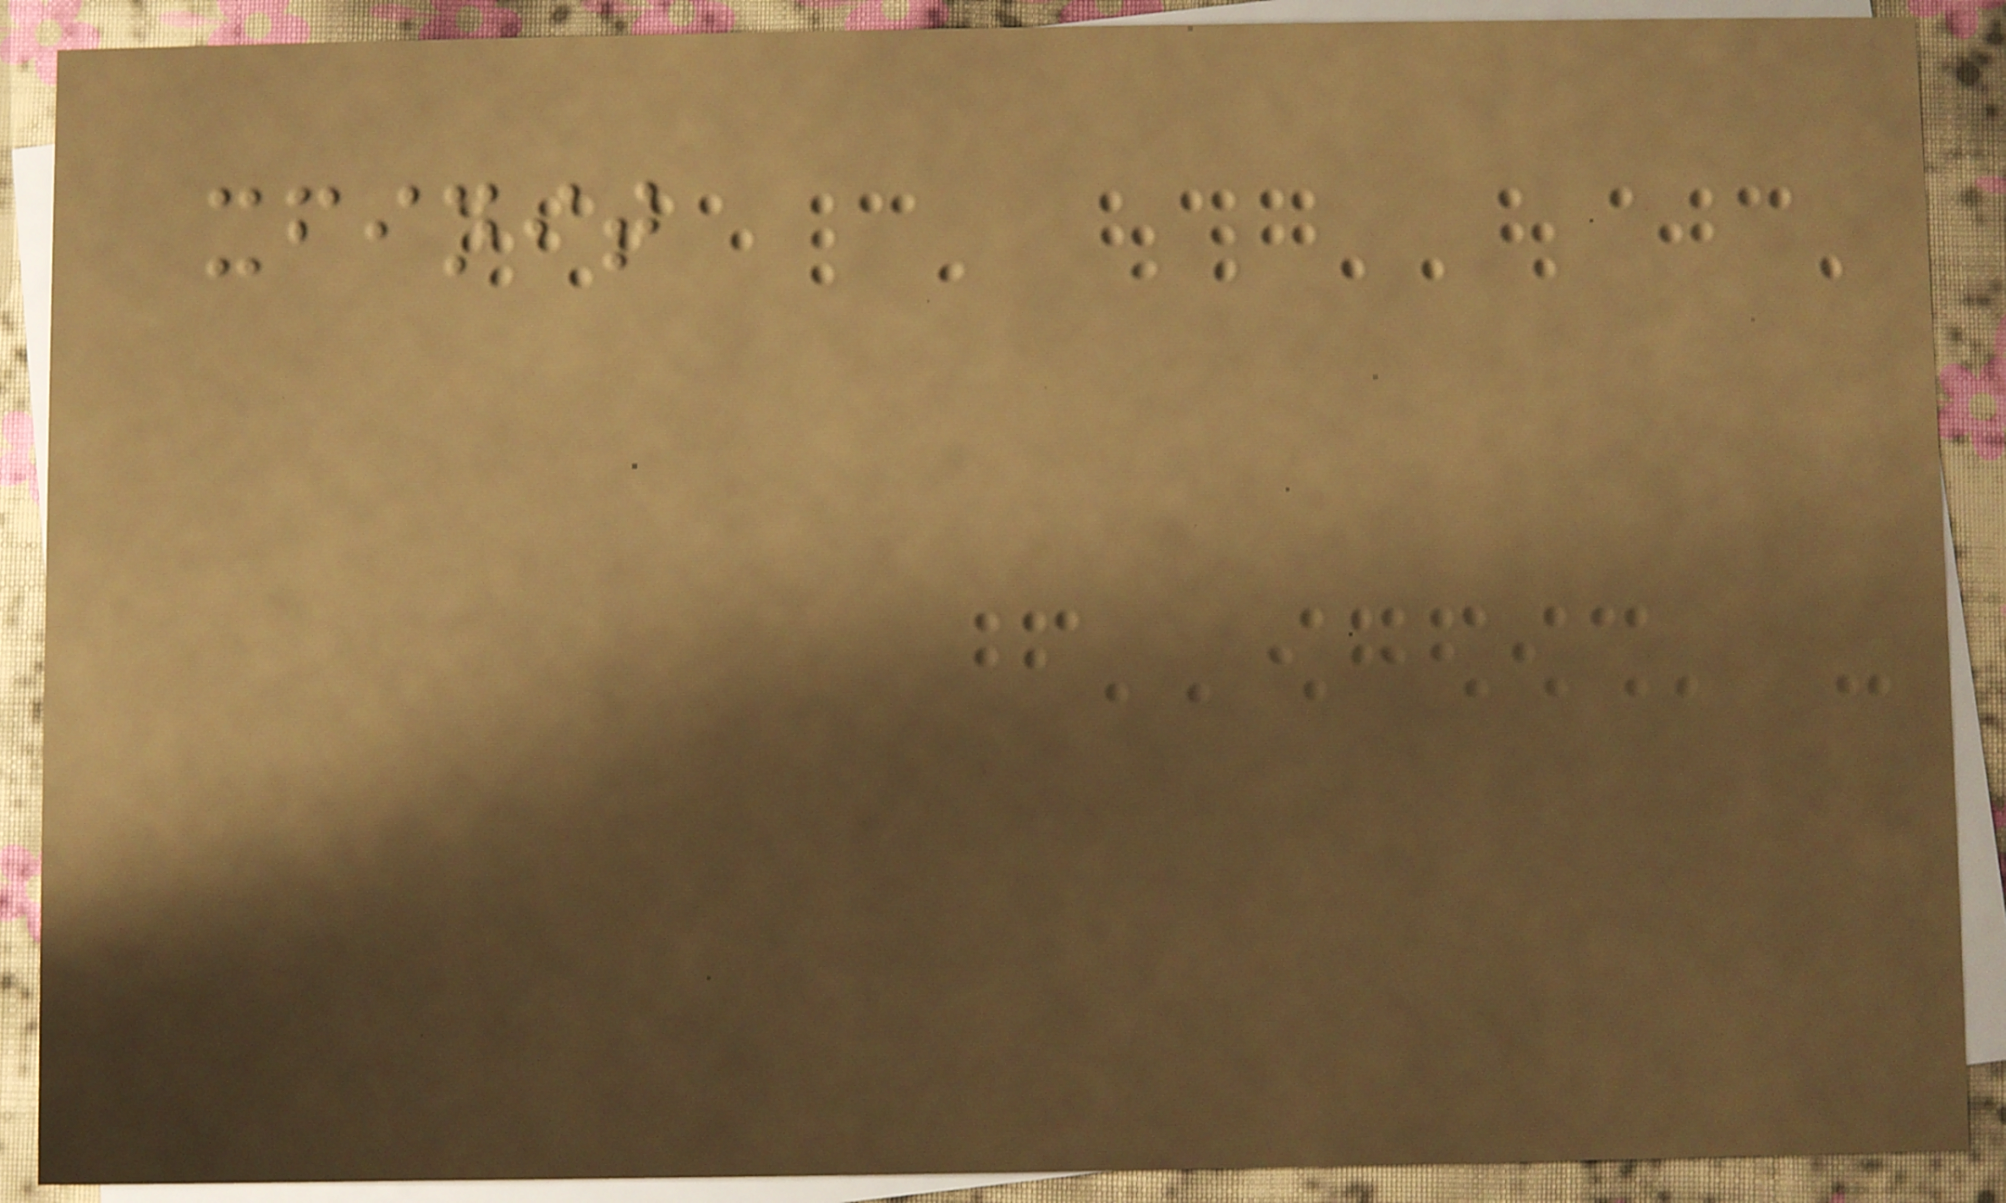xfinit
